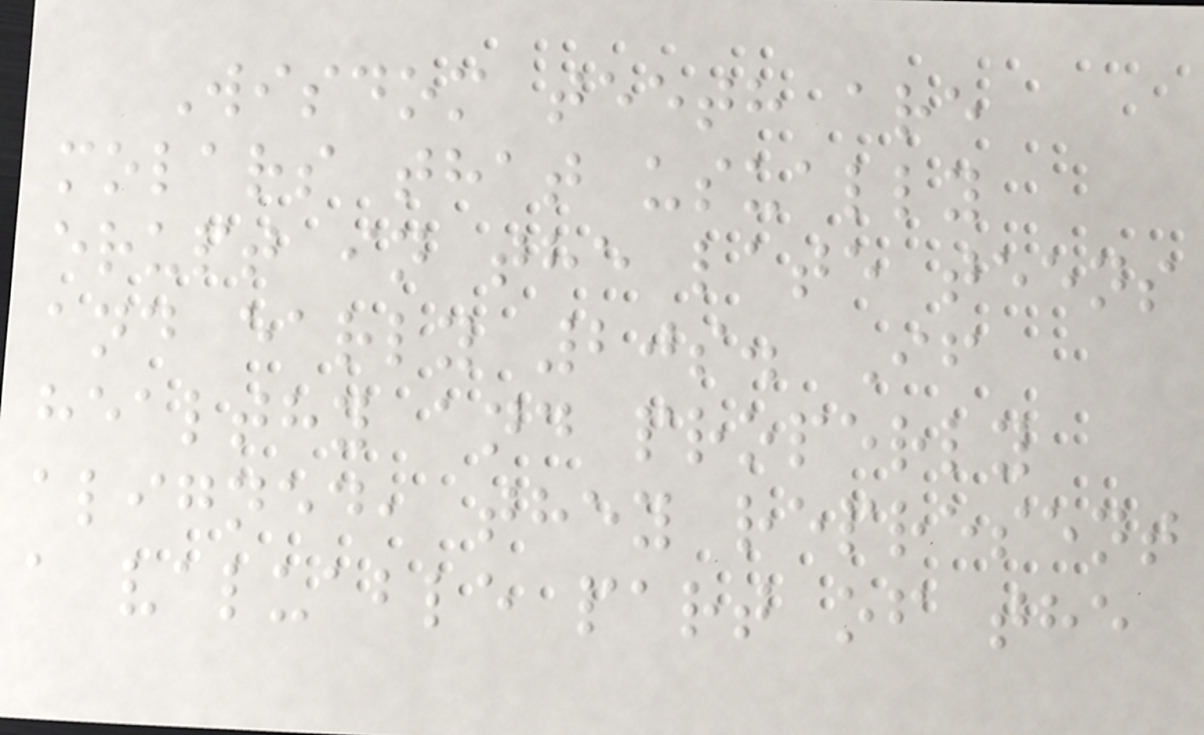Wisdom teeth are
molars that usually
erupt in the late teens
and early 20s. If
healthy and properly
aligned, they represent
a valuable part of the
